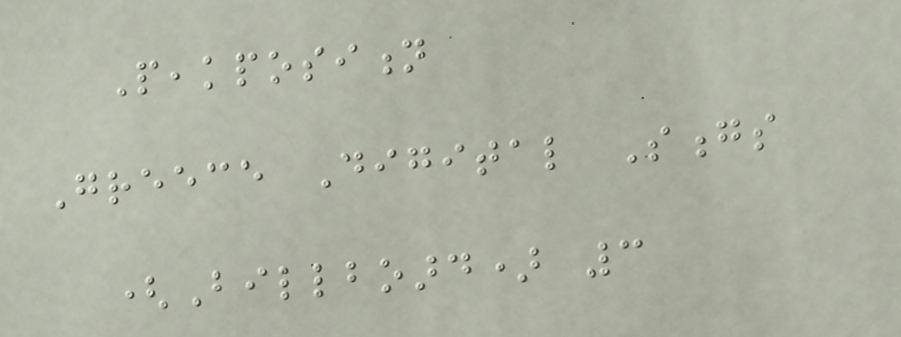Peakposition
Greece Digital Songs
(Billboard) 3
